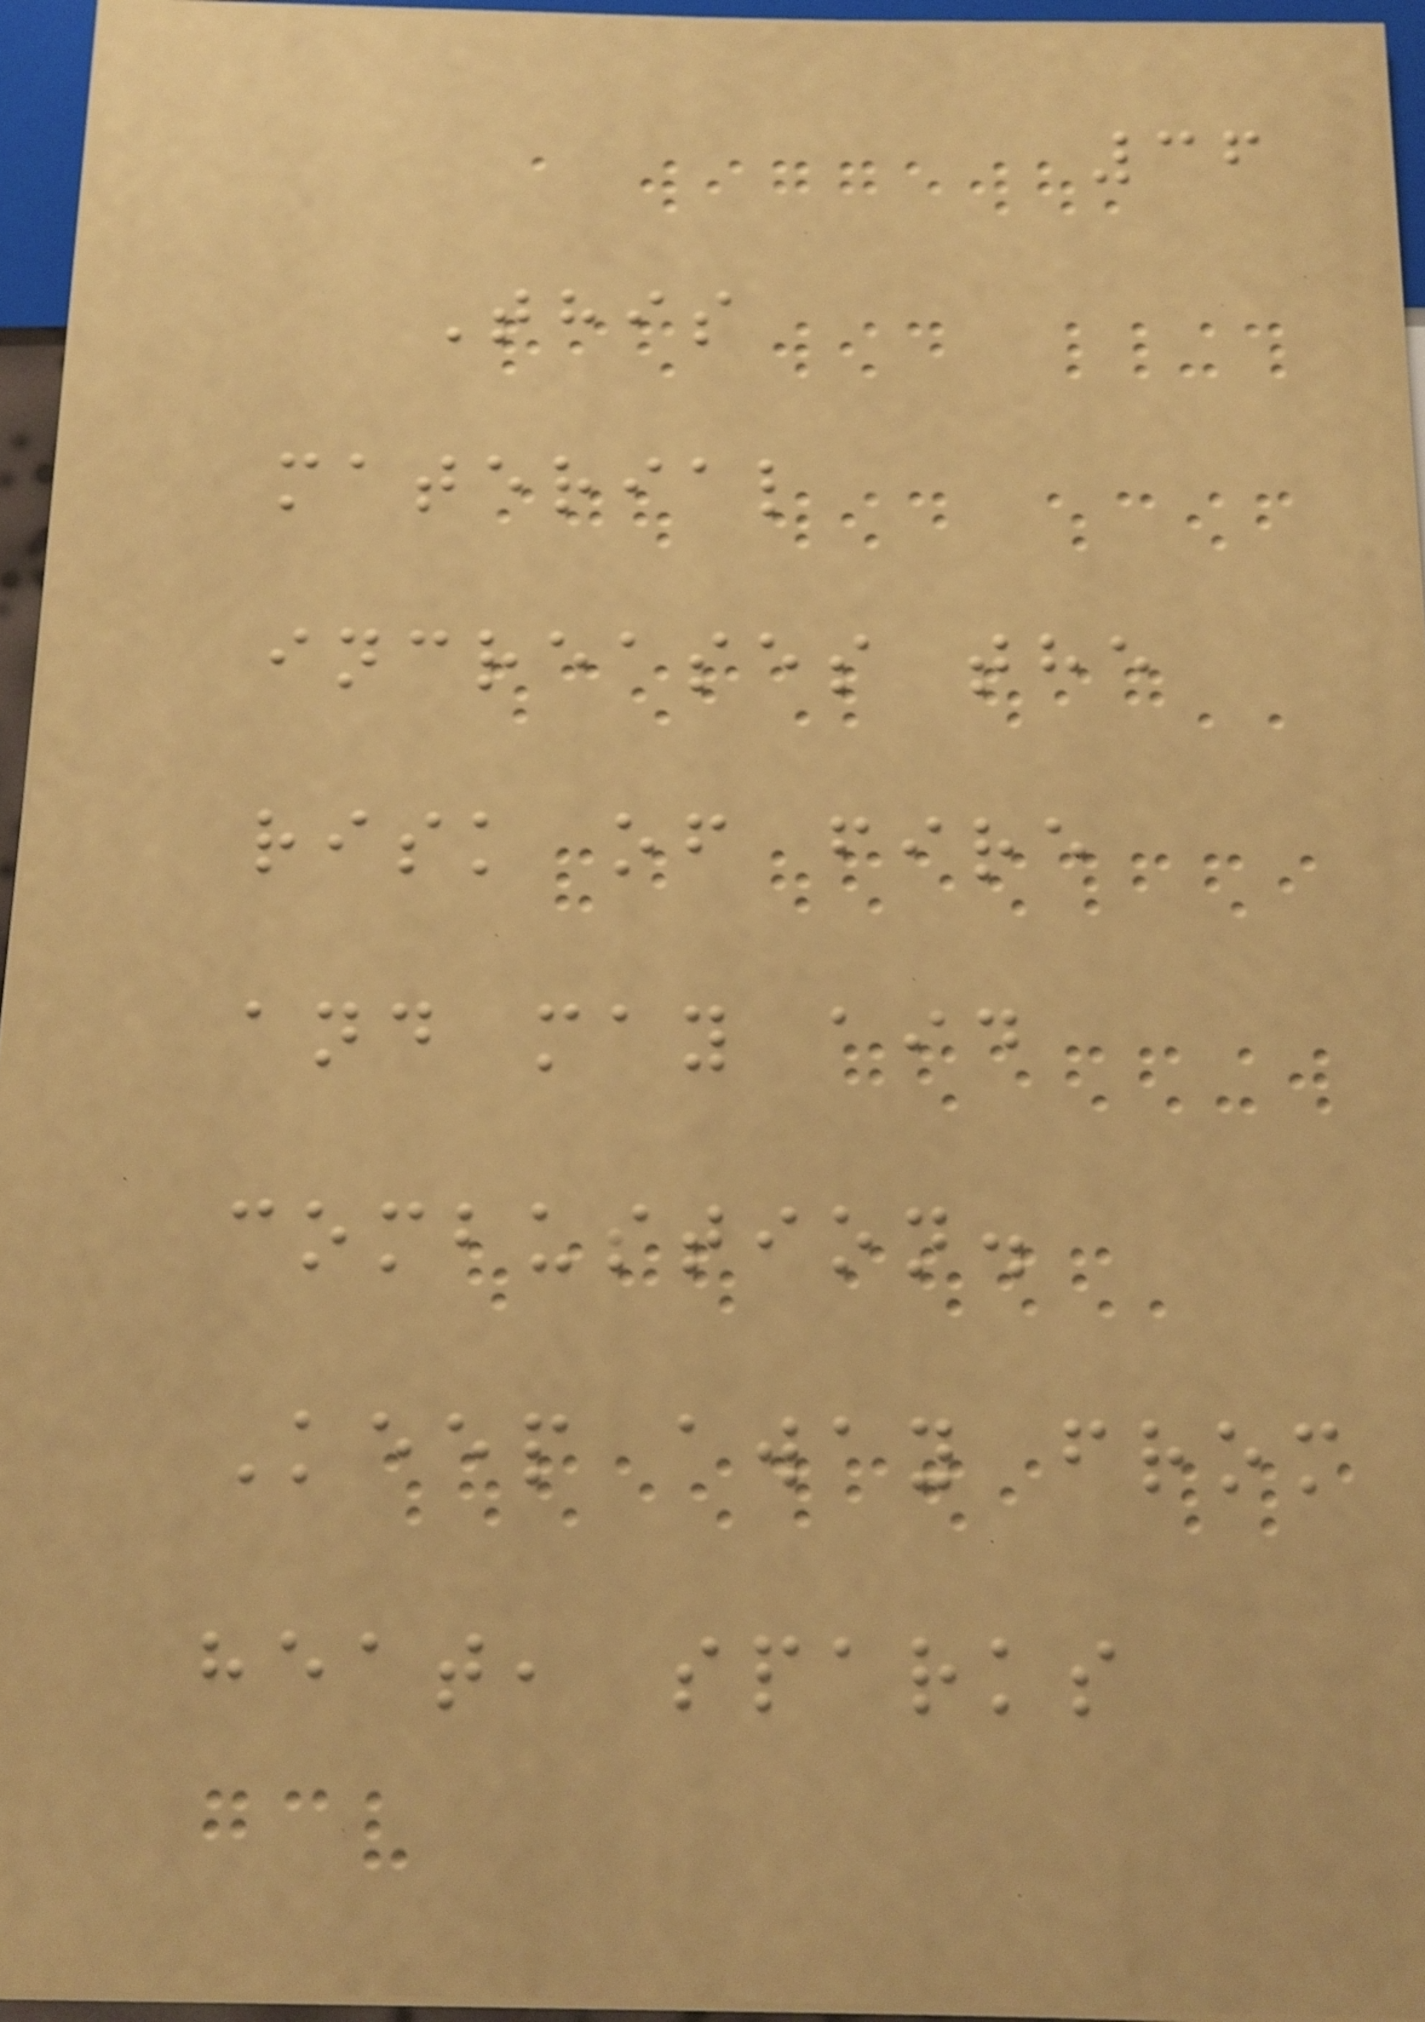36
This
material
increases the
risk of fire
and may aid
combustion.
Keep away from
heat, sparks
